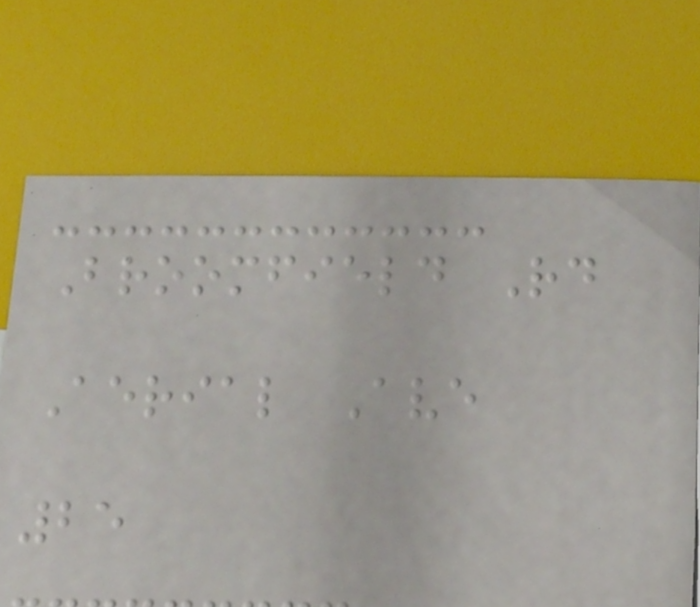Broomfield Rd
Aerial Ave
25
